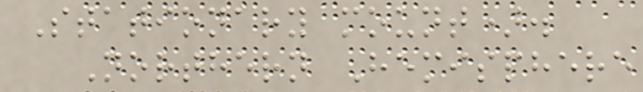Stationary mount).
Northern Hemisphere
